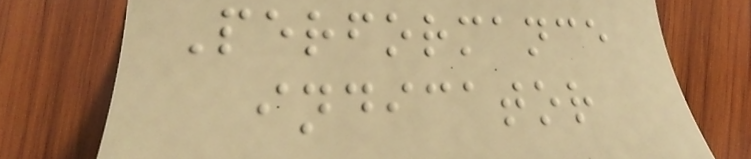Performance
indicator
